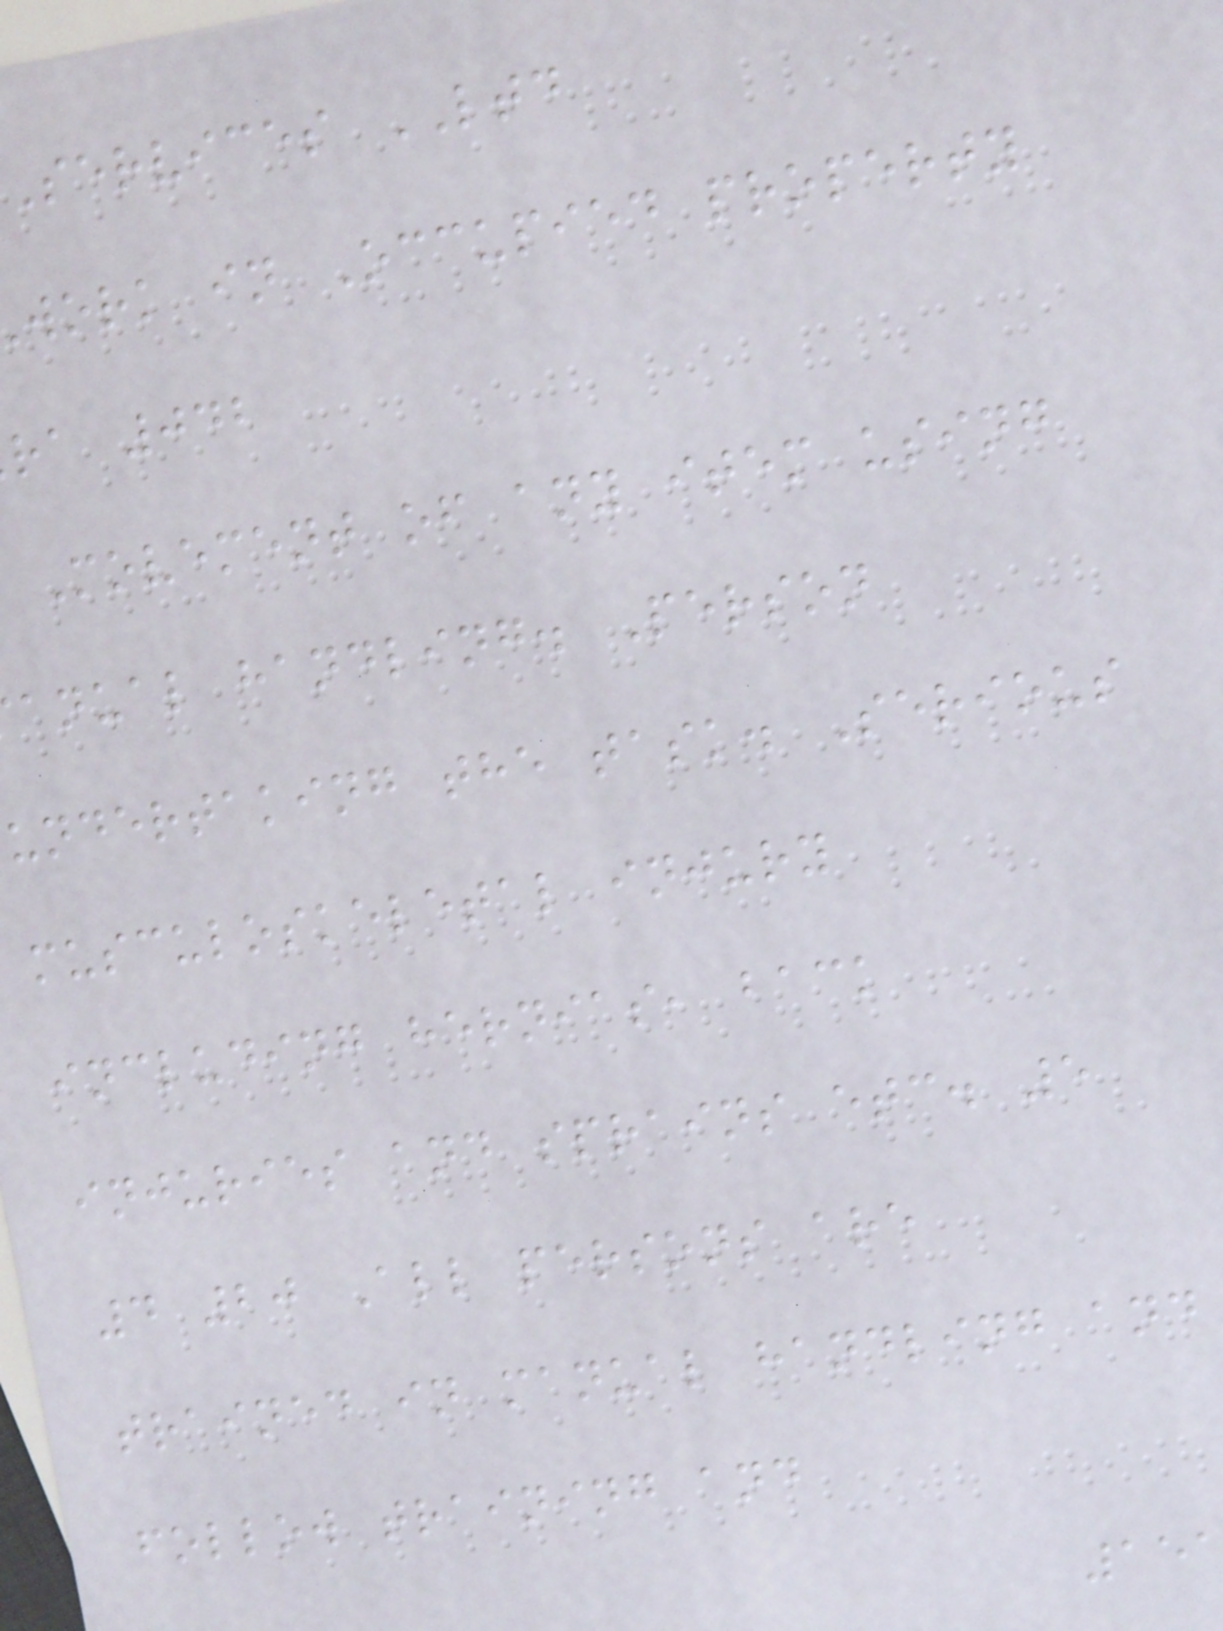services LTD
work in Occupied property
ra 042
Movement of any item using
anual handling. Person
undertaking the task. Serious
musculoskeletal injury
including hernias, back
injuries and sprains etc. 5
4 20 All persons are
trained in manual handling and
follow training and
